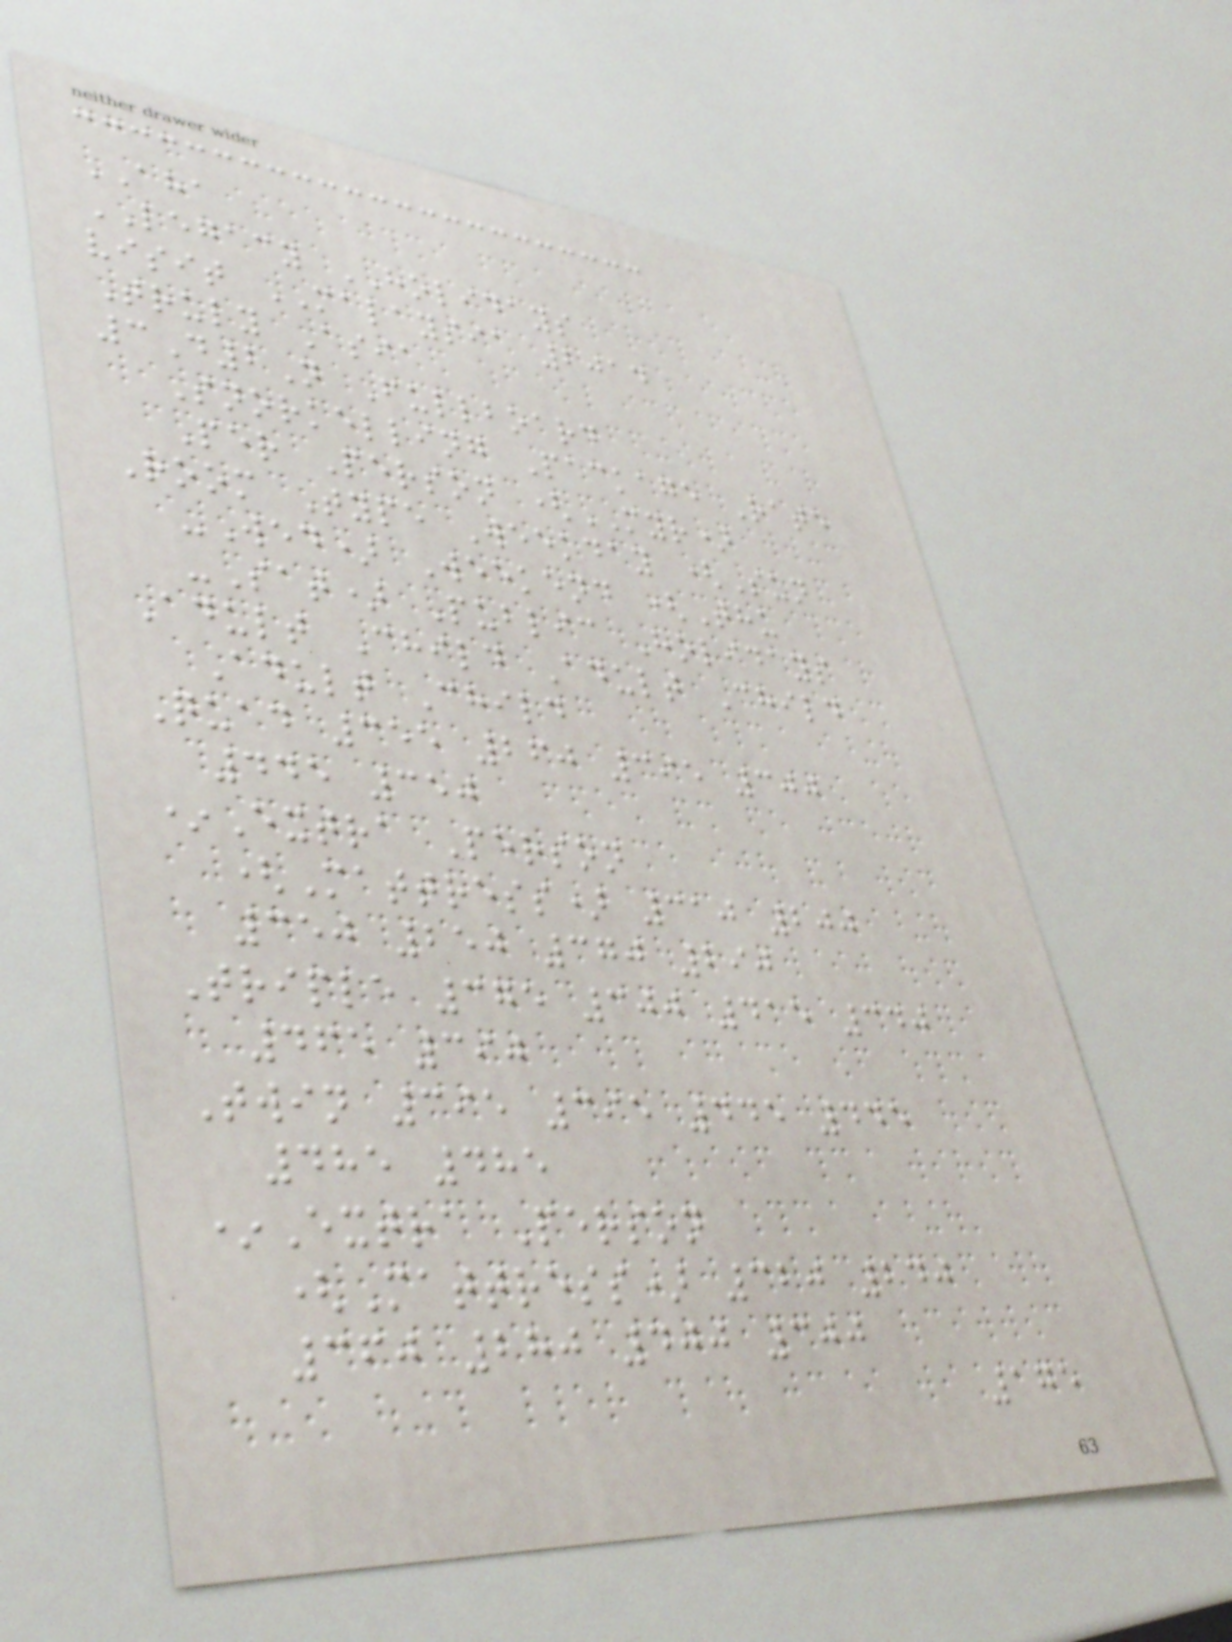AHA
LEGACY HOLIDAYS
visit MALAYSIA 2014
Truly Asia
3D2N Fullboard
Snorkelling Package Rate
Per Person (MYR)
Room Type Weekday (Sun
-Wed) Weekend (Thu
-Sat) Public Holidays
Adult Child Adult Child
Adult Child
Quad 355 260 395 300
445 350
*Extra Person
(Mattress) 310 200
350 250 370 290
Triple 375 300 415 340
465 390
Twin 395 395 445 445
485 485
*Extra Person
(Mattress) 320 240
360 280 400 300
175
